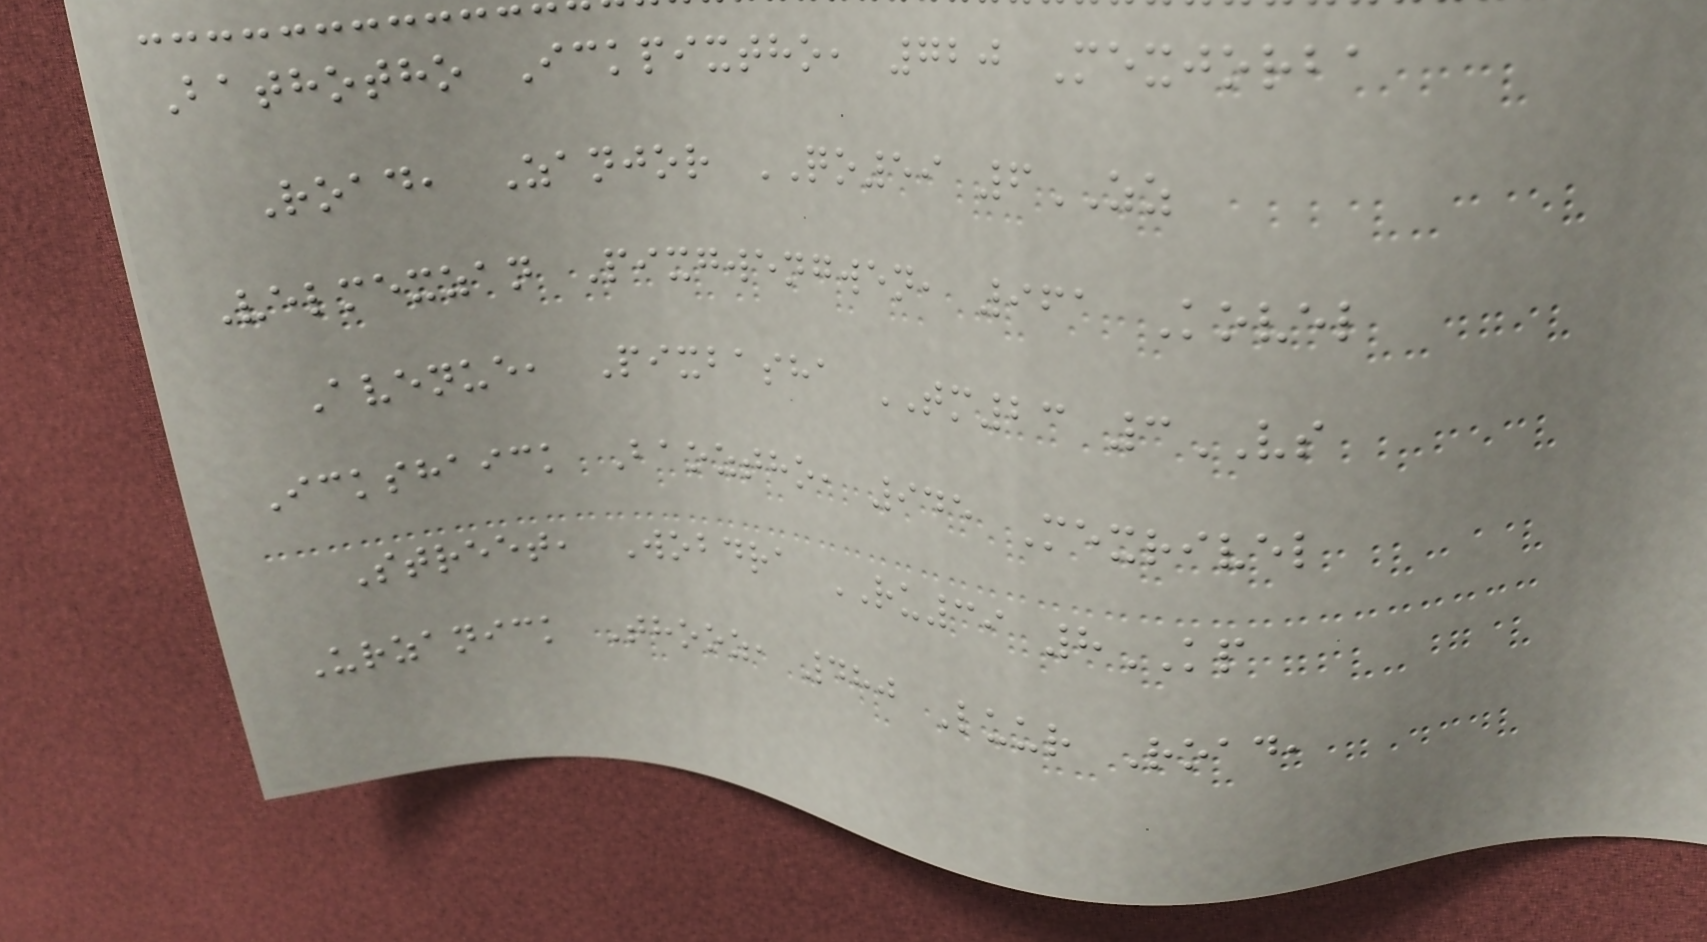Bathotho Ickpixtho, 720 Mexjorba
Road, Zanjor QO59 6ZZ
Velmexzan Pixgwengwen, 961 Kovel
Avenue, Pixbasha TM23 3VS
Ickshaick Baoztho, 945 Mexrivel
Street, Wobdra RU39 8KP
Urzanick Thooz, 480 Luur Road,
